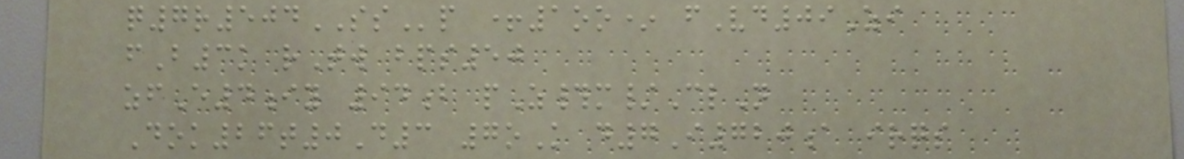q7r504SSp +1oo* fVd09Zi
fB3k rTw bps50
zfE4iy 94b pZ#m/ClN
Dok26t0D3 7oK d7I720a irqs
